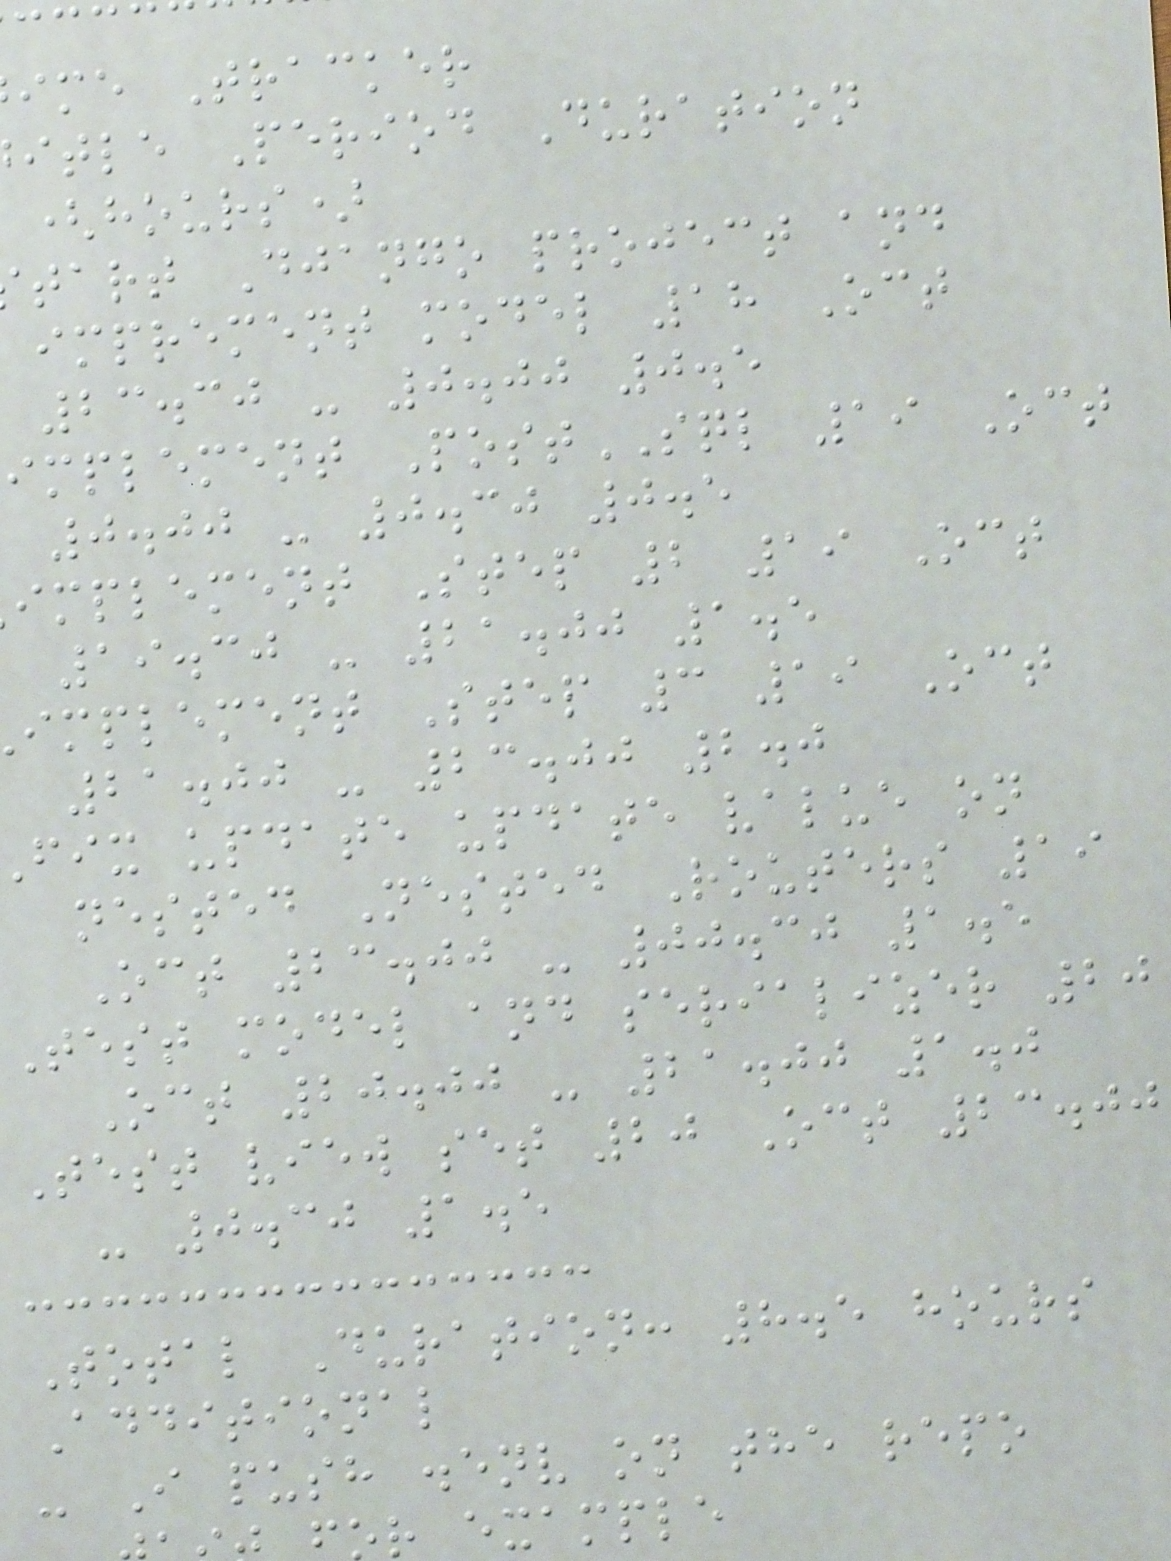ime Tracker
itle Period Duration
(hours)
tart Django project and
imprement model 18 Oct
23.30 - 0.00 0.5
implement PostSQL 19 Oct
0.00 - 0.30 0.5
implement Step 2 19 Oct
19.30 - 21.00 1.5
implement Step 3 19 Oct
21.00 - 23.00 2.0
fix update update value on
nested Nested Routers 19
Oct 23.00 - 00.30 1.5
Test model and serializer 20
Oct 20.00 - 21.00 1.0
Test view set 20 Oct 23.00
- 0.30 1.5
Total Duration: 8.5 hours
Additional
- I push .env on the repo
r example
